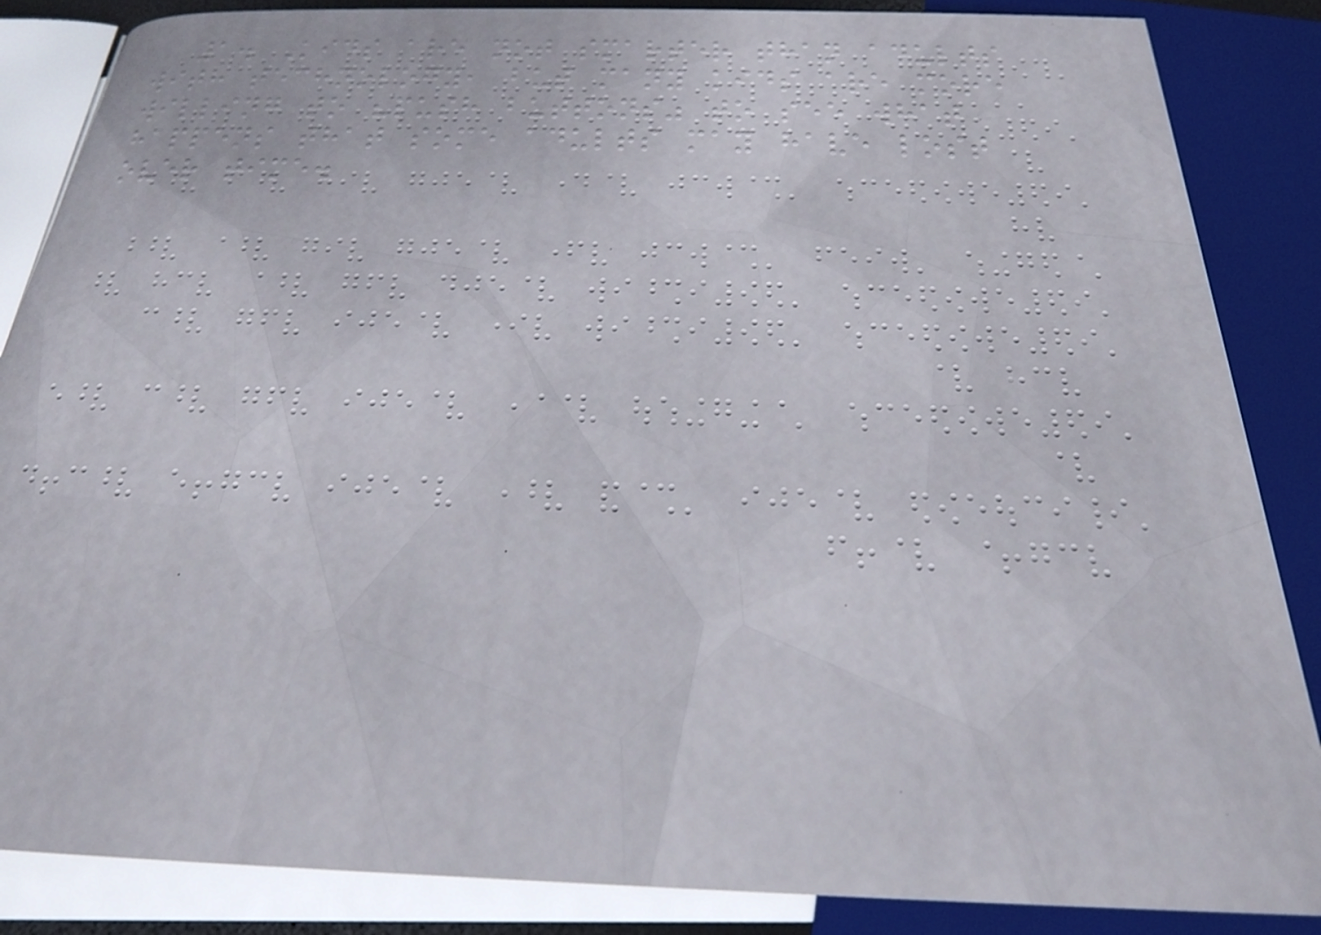1. Kids are not smarter than adults
with technology, but many kids are more
willing to "push buttons" to see what
happens that some adults may have lost
over time.
